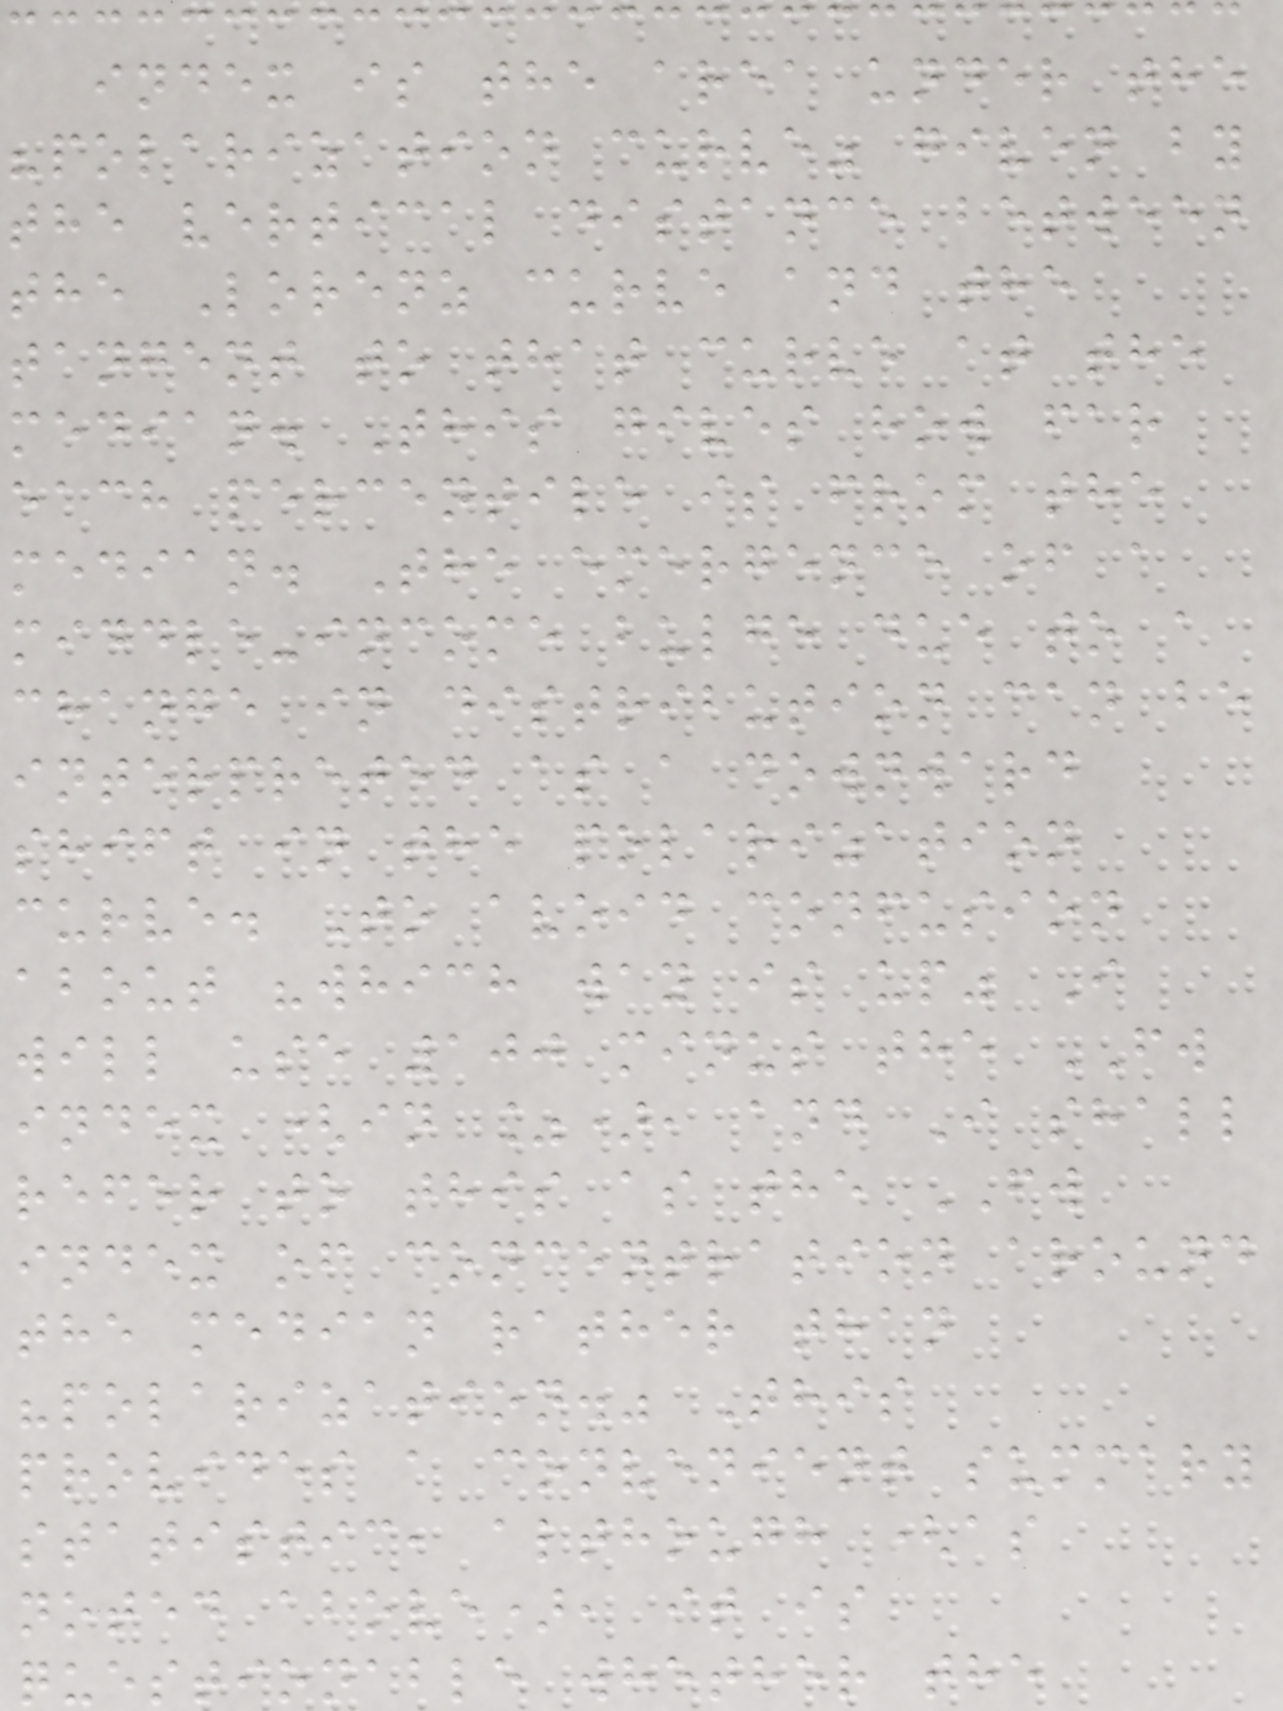index is the area under the
"polarization curve" given by
the vertical distance between
the Lorenz curve and the
tangent to that curve at the
median. This gives how far
each percentile is from the
median. The emergence of a
middle-income bulge due to a
change in distribution can be
interpreted as a downward
shift in the polarization
curve. To avoid confusion
about "which way is up" I
will use 100 minus the FW
index (in %), and I shall
refer to this as the FW
index of concentration around
the median rather than
"polarization." This
provides a convenient summary
statistic, although (as
noted above), it is
questionable whether the
